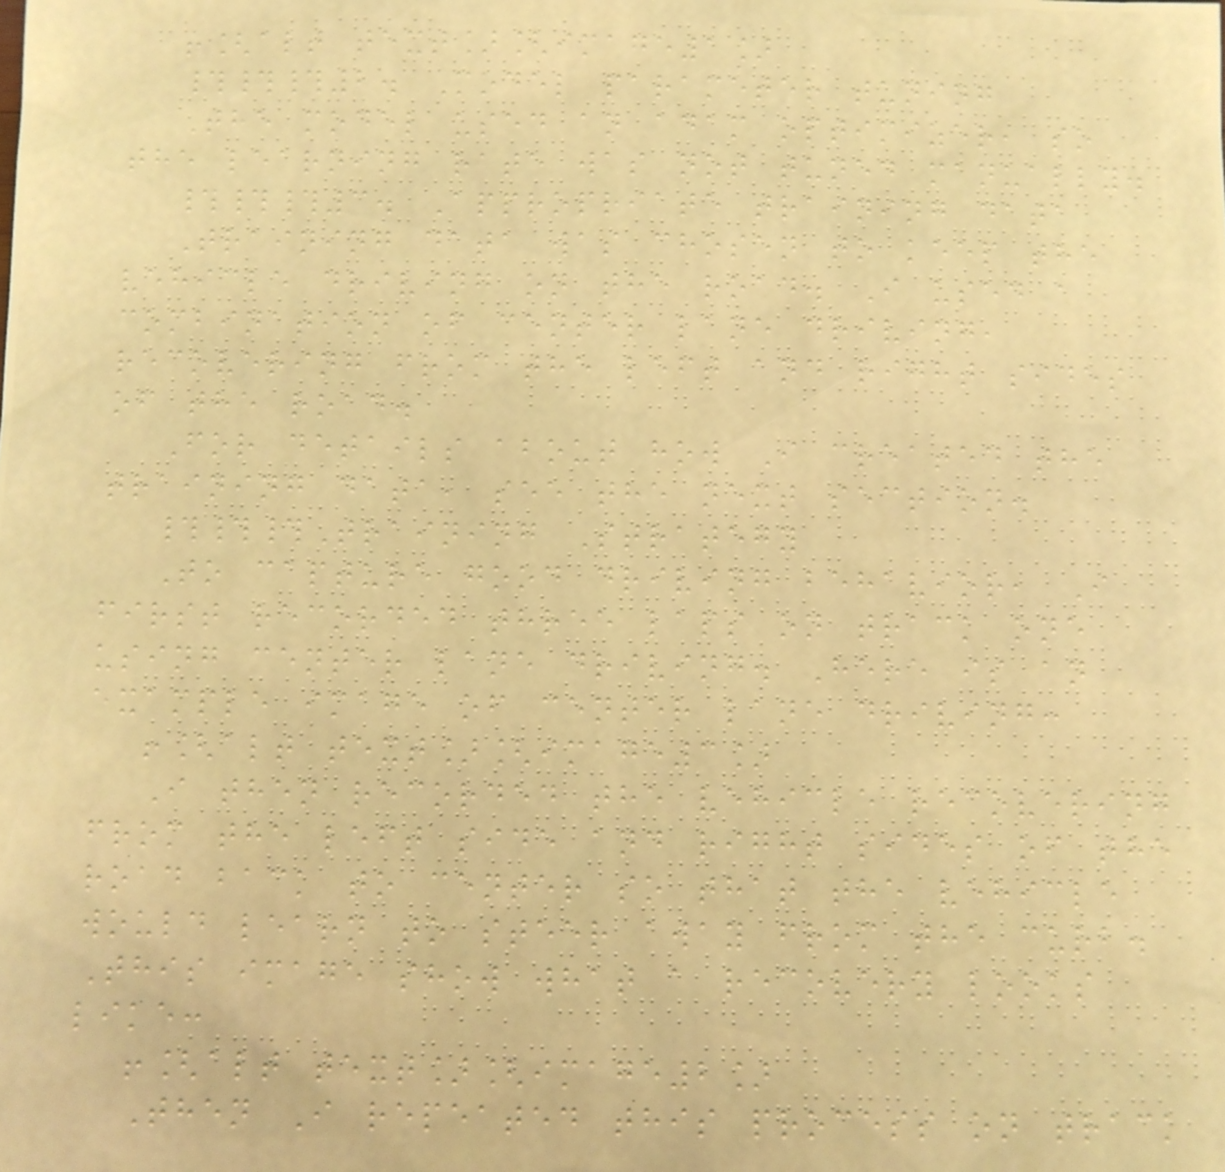![alt text][image1]
###2. Model parameter tuning
The model used an adam optimizer, so
the learning rate was not tuned manually.
###3. Appropriate training data
Training data was chosen to keep the
vehicle driving on the road. I used a
combination of center lane driving,
recovering from the left and right sides
of the road.
For details about how I created the
training data, see the next section.
###Training Strategy
To capture good driving behavior, I
first recorded three laps on track one
using center lane driving. Here is an
example image of center lane driving:
![alt text][image3]
I then recorded the vehicle recovering
from the left side and right sides of the
road back to center so that the vehicle
would learn to steer away from the curb.
This image show what a recovery looks
like:
![alt text][image2]
Then I repeated this process on track
